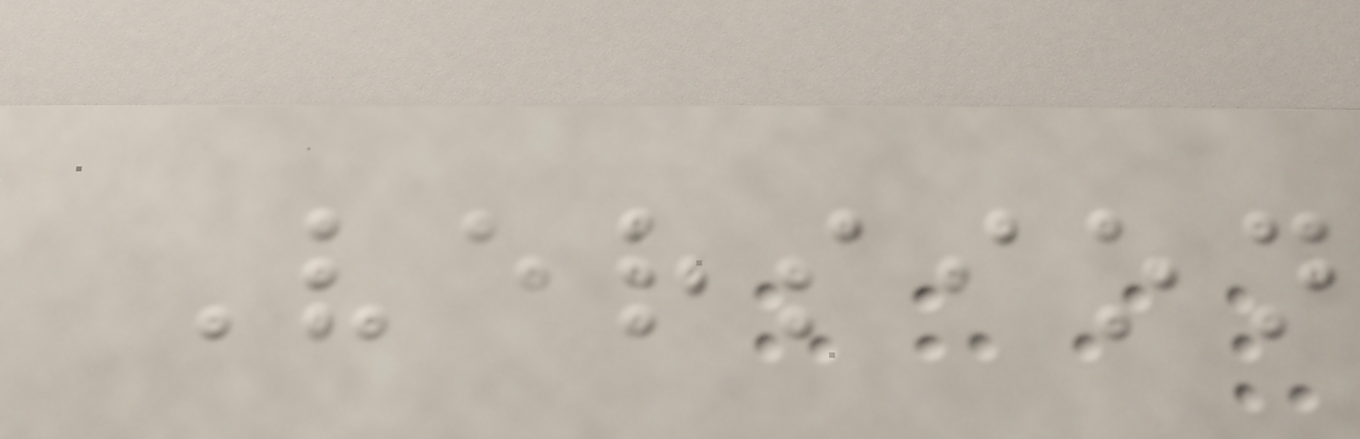Version
